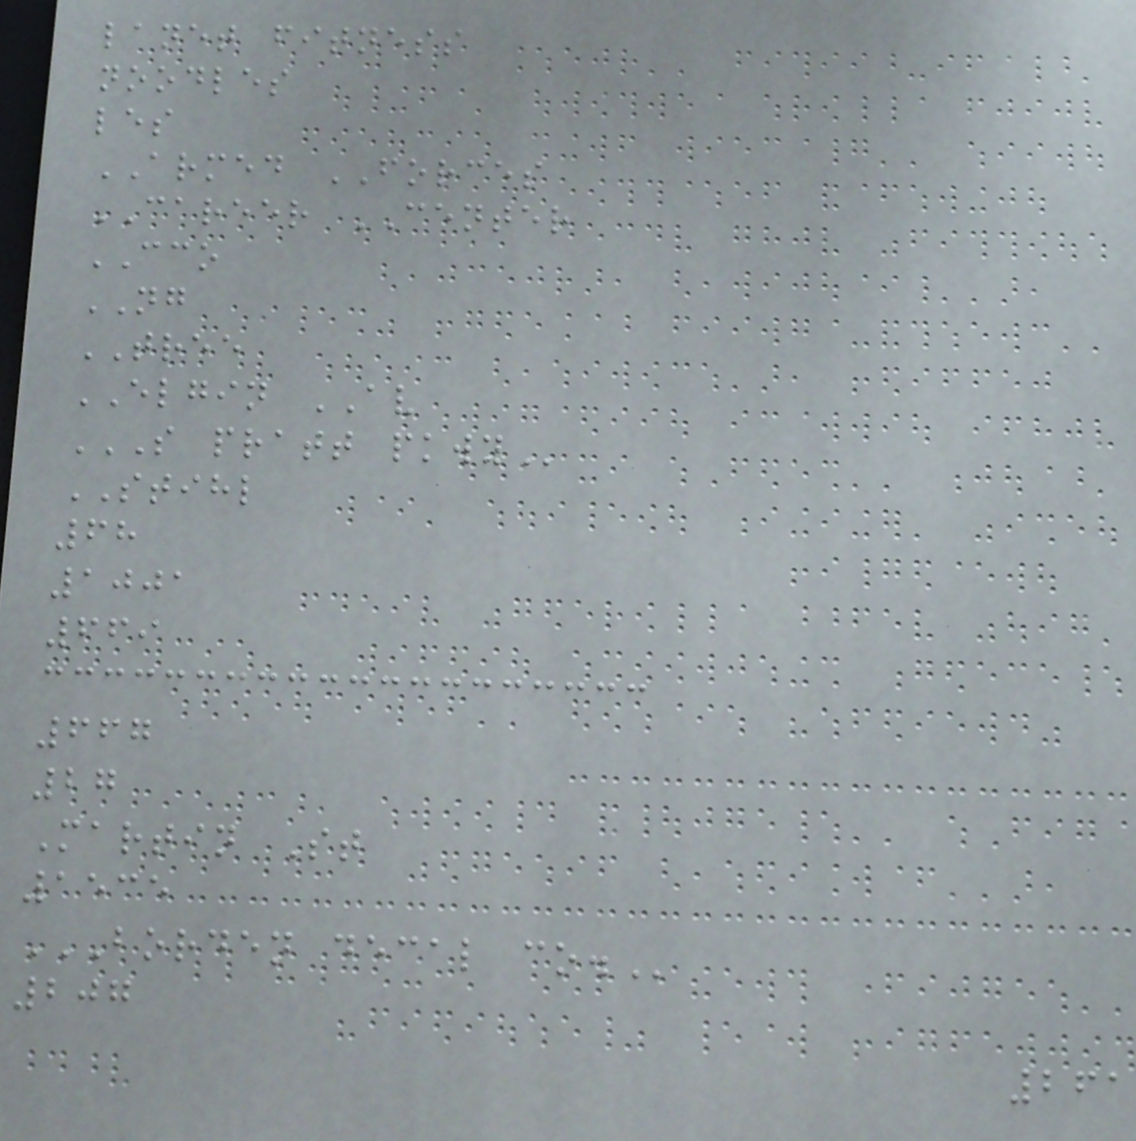lanet fitness
noodles
les
ARMED FORCES
CAREER CENTER
CCO
NG
TREE
ELGIN AV
S PRATT PKWY
STIHL
68
1001
669
667
27
Martin St
1535
BORDEN DECAL CO.
207
261
